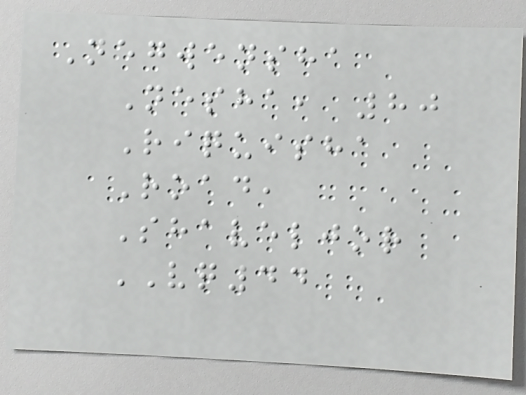Negwensha
Nesha, 80
Riquisha
Road,
Shaveljor
VQ44
